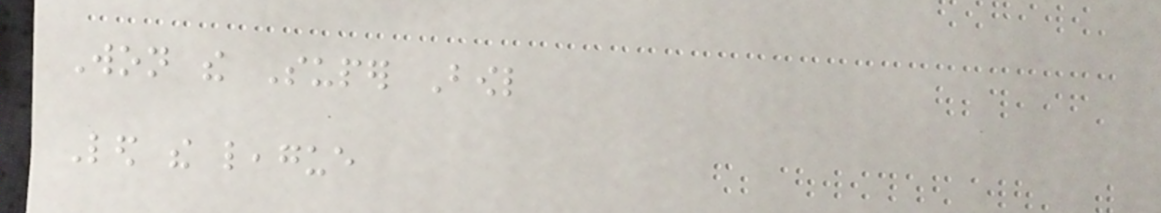Won the Super Bowl
Led the league
